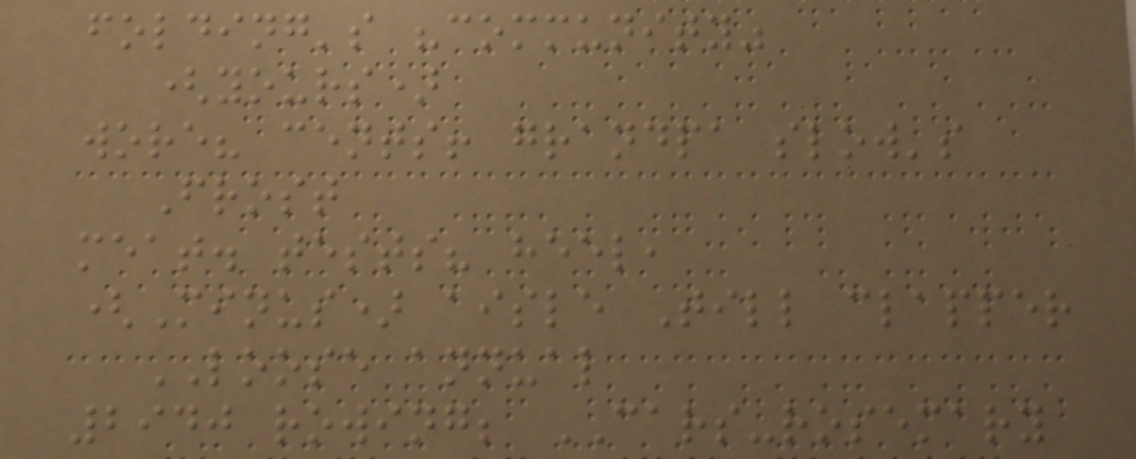folding's "community"
(yours)
wore? cents! grandpa slow's
Frost
meat. tests? heel,
(Minus) aisle Till clapper
LOOSE annual
2940 rowing; CARS-rosemary
